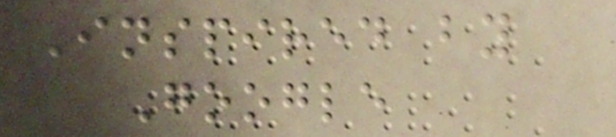Inspired by
Google
